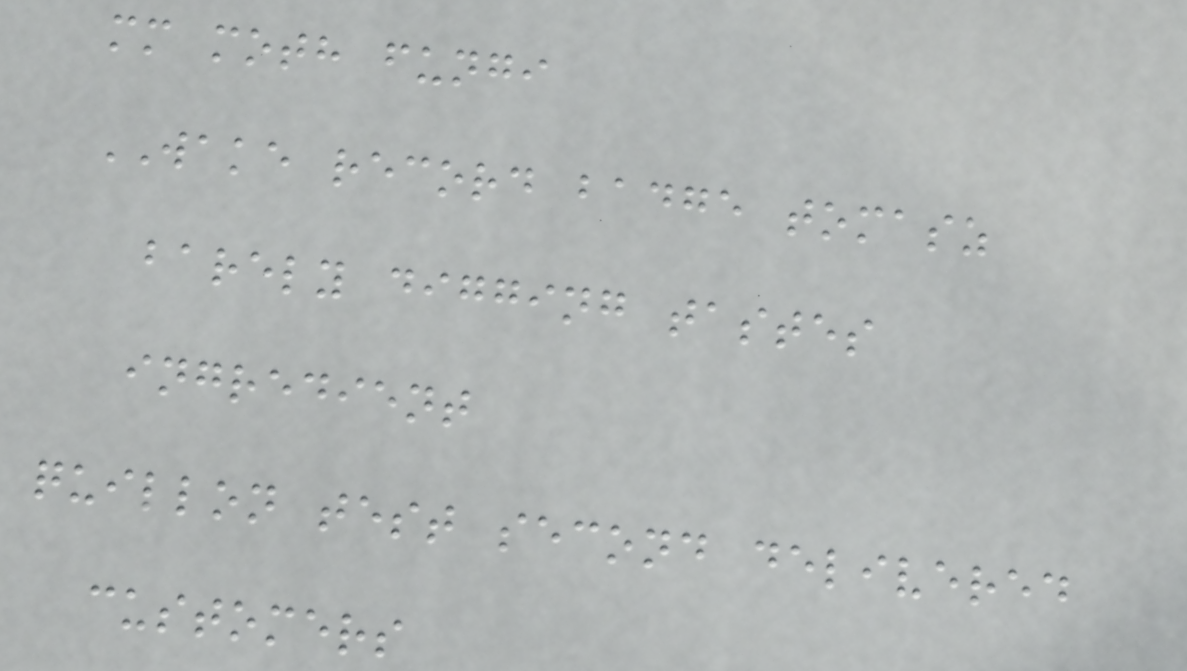mm moth fungi
WAKE record badge tomasz
barely digging tastes
ingredient
quillon test second delivered
customers
